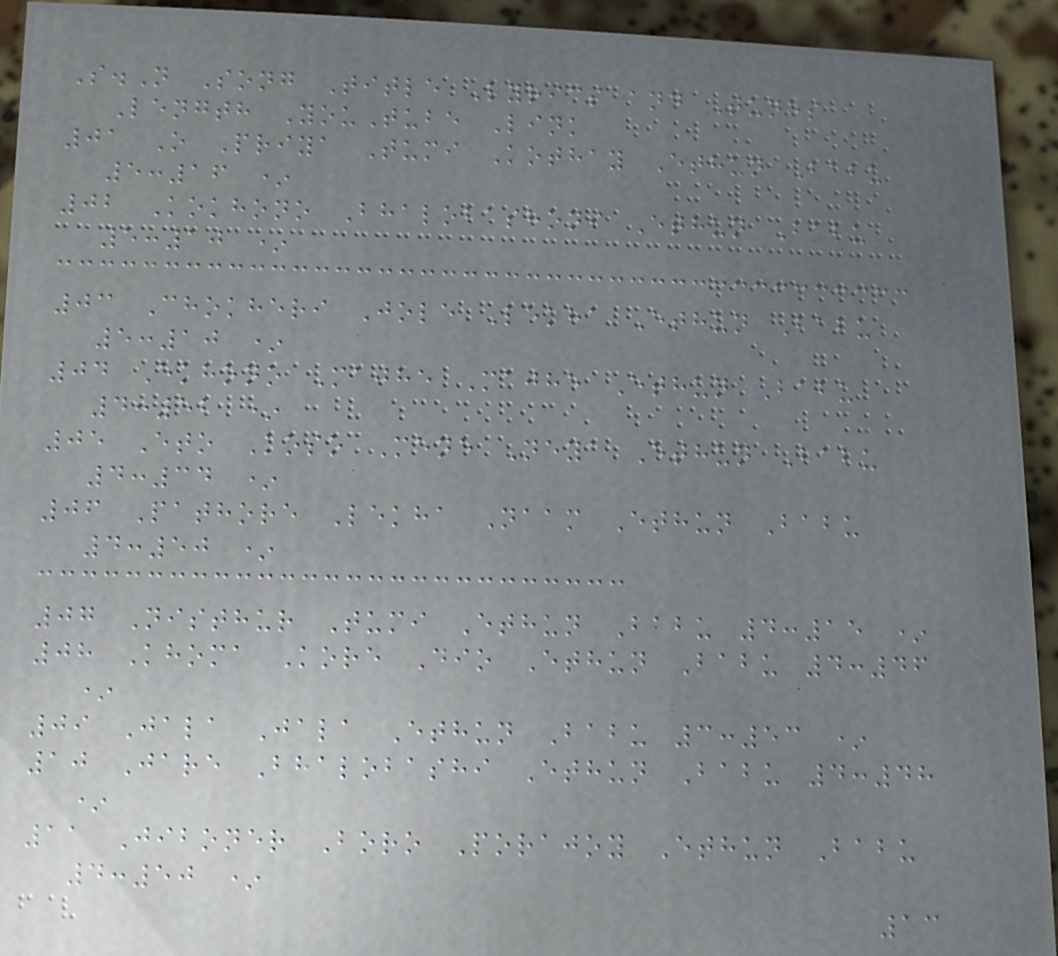S.N Song Title Lyrics and Tunes
Length YouTube Link
01 O Priya Tumi Kothay Ethun Babu
5:16 *
02 Kokhono Bhalobashoni Ethun Babu
5:10 *
03 Chokheri Jole Lekha Ethun Babu
5:10 *
04 Ekhono Majhe Majhe Ethun Babu
4:52 *
05 Eto Koso Mene Neya Ethun Babu
4:34 *
06 Pathore Lekha Naam Ethun Babu
4:50 *
07 Nisthur Tumi Ethun Babu 4:15 *
08 Khoma Kore Dio Ethun Babu 4:46
*
09 Jala Jala Ethun Babu 3:53 *
10 Jare Bhalobashi Ethun Babu 4:48
*
11 Jiboner Boro Porajoy Ethun Babu
4:50 *
13
